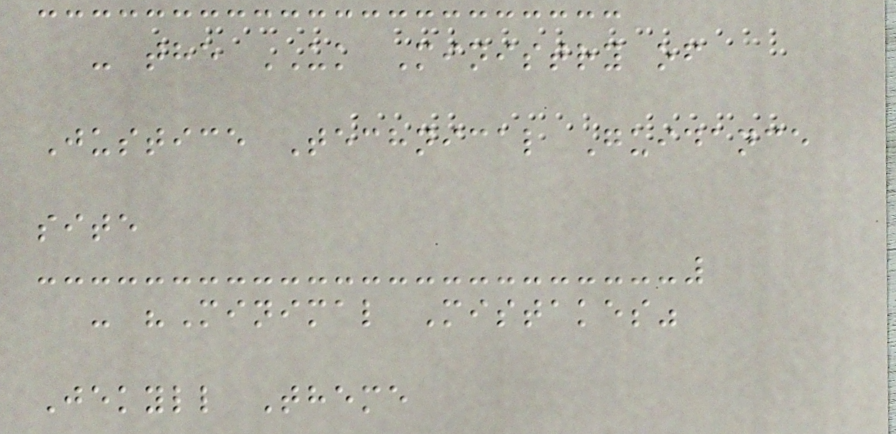- the UK Ministry of
Justice Technical Guidance
site
- "Minimal Mistakes"
Jekyll Theme
